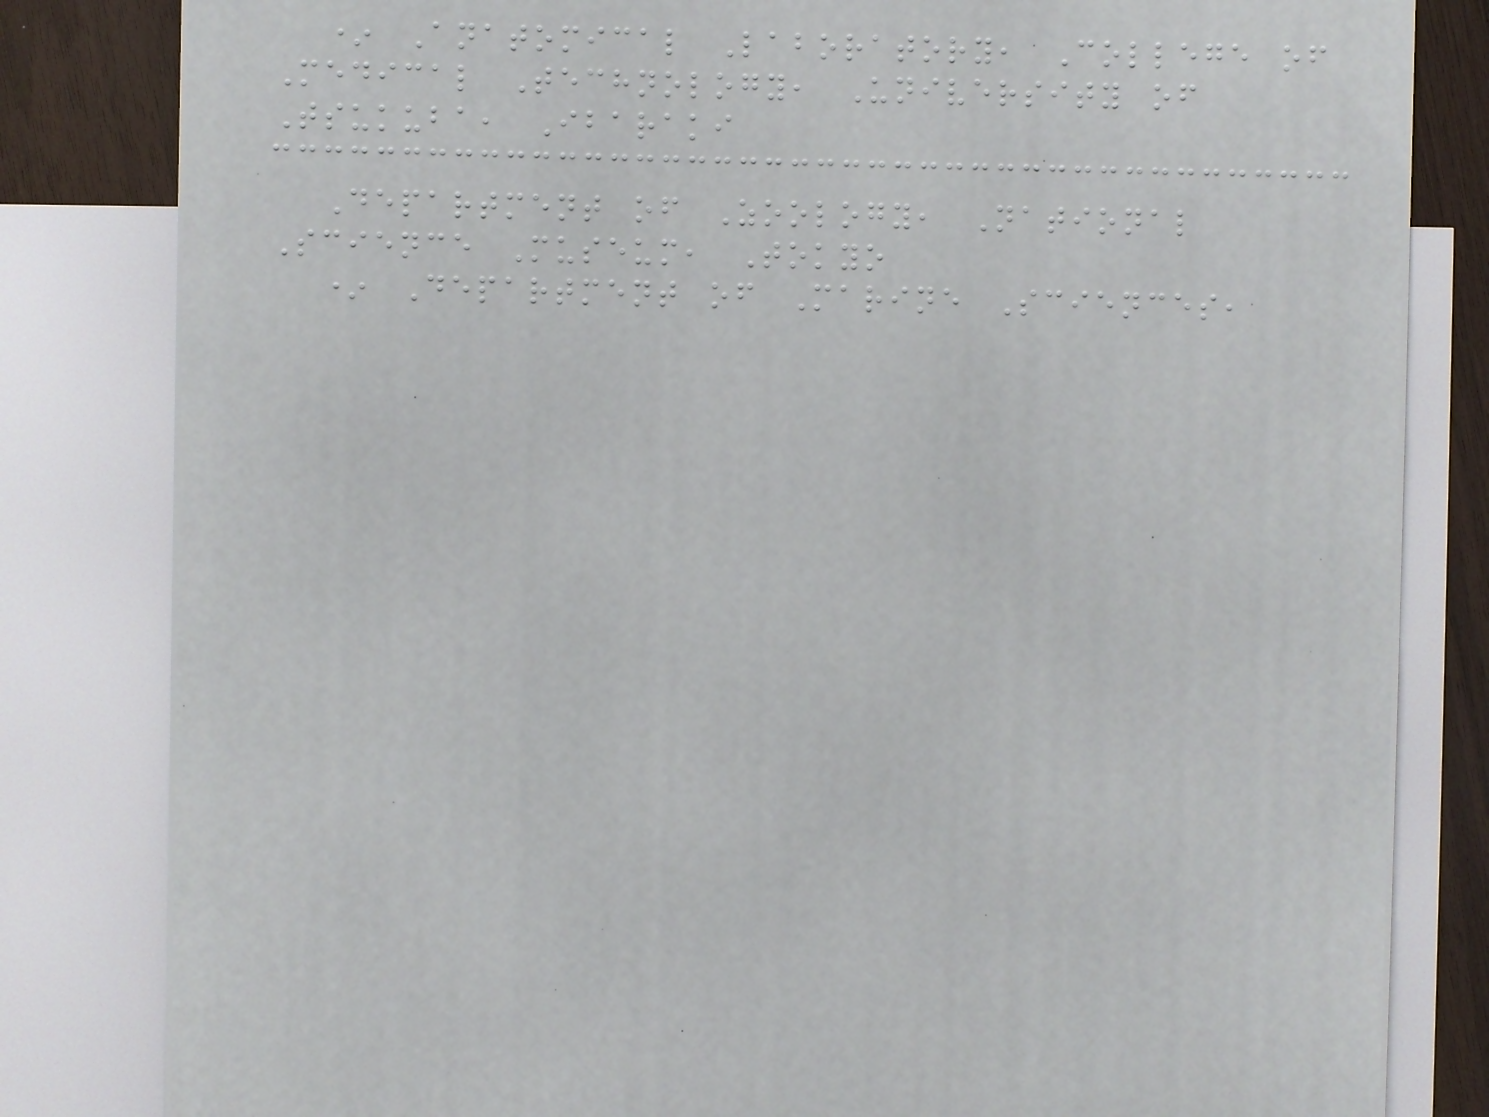* Anatomical Laboratory, College of
Medical Technology, University of
Tsukuba, Ibaraki
Department of Zoology, National
Science Museum, Tokyo
* Department of Marine Sciences,
